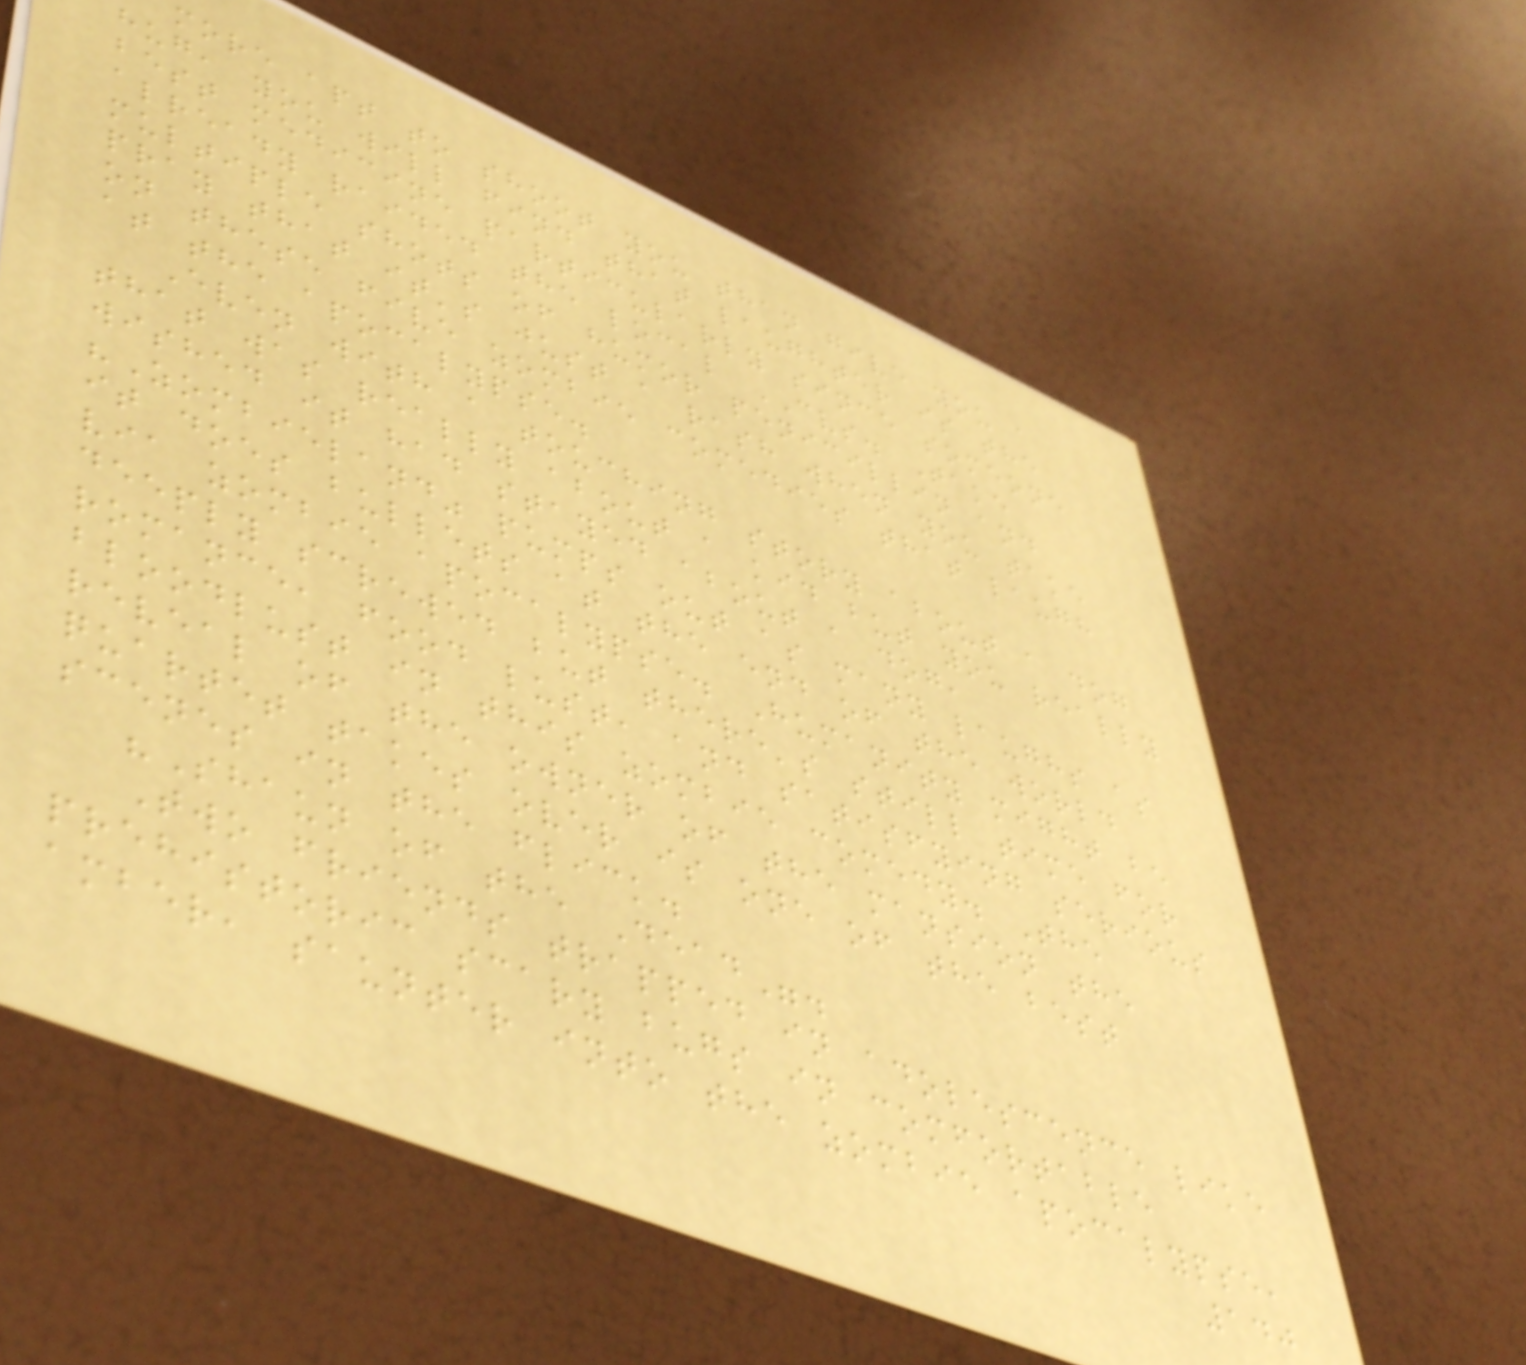more apt to shoot you than give you a
hug, you will find that laughter is the
best medicine particularly since someone
already raided the local CVS. Take
multiple shots of humor penicillin and
pray that it's just a rash when you take
on these five zombie comedies that laugh
at the apocalypse.
Even with a touching story about a dog
that was really about a kid but you really
wished it had stayed about a dog,
"Zombieland" pumps out as many laughs as
it does bullets at the end of the world
via zombie apocalypse. Humanity might be
deeply screwed but there's still time for
romance, food lust, and satisfying serious
bloodlust in this zombie comedy. The
reveal of the owner of the mansion the
quartet takes over is one of the best
scenes in the flick.
"Shaun of the Dead".
Two friends trapped in adolescence like
prehistoric scary bugs in comfortable
amber, saunter into the zombie apocalypse,
140
